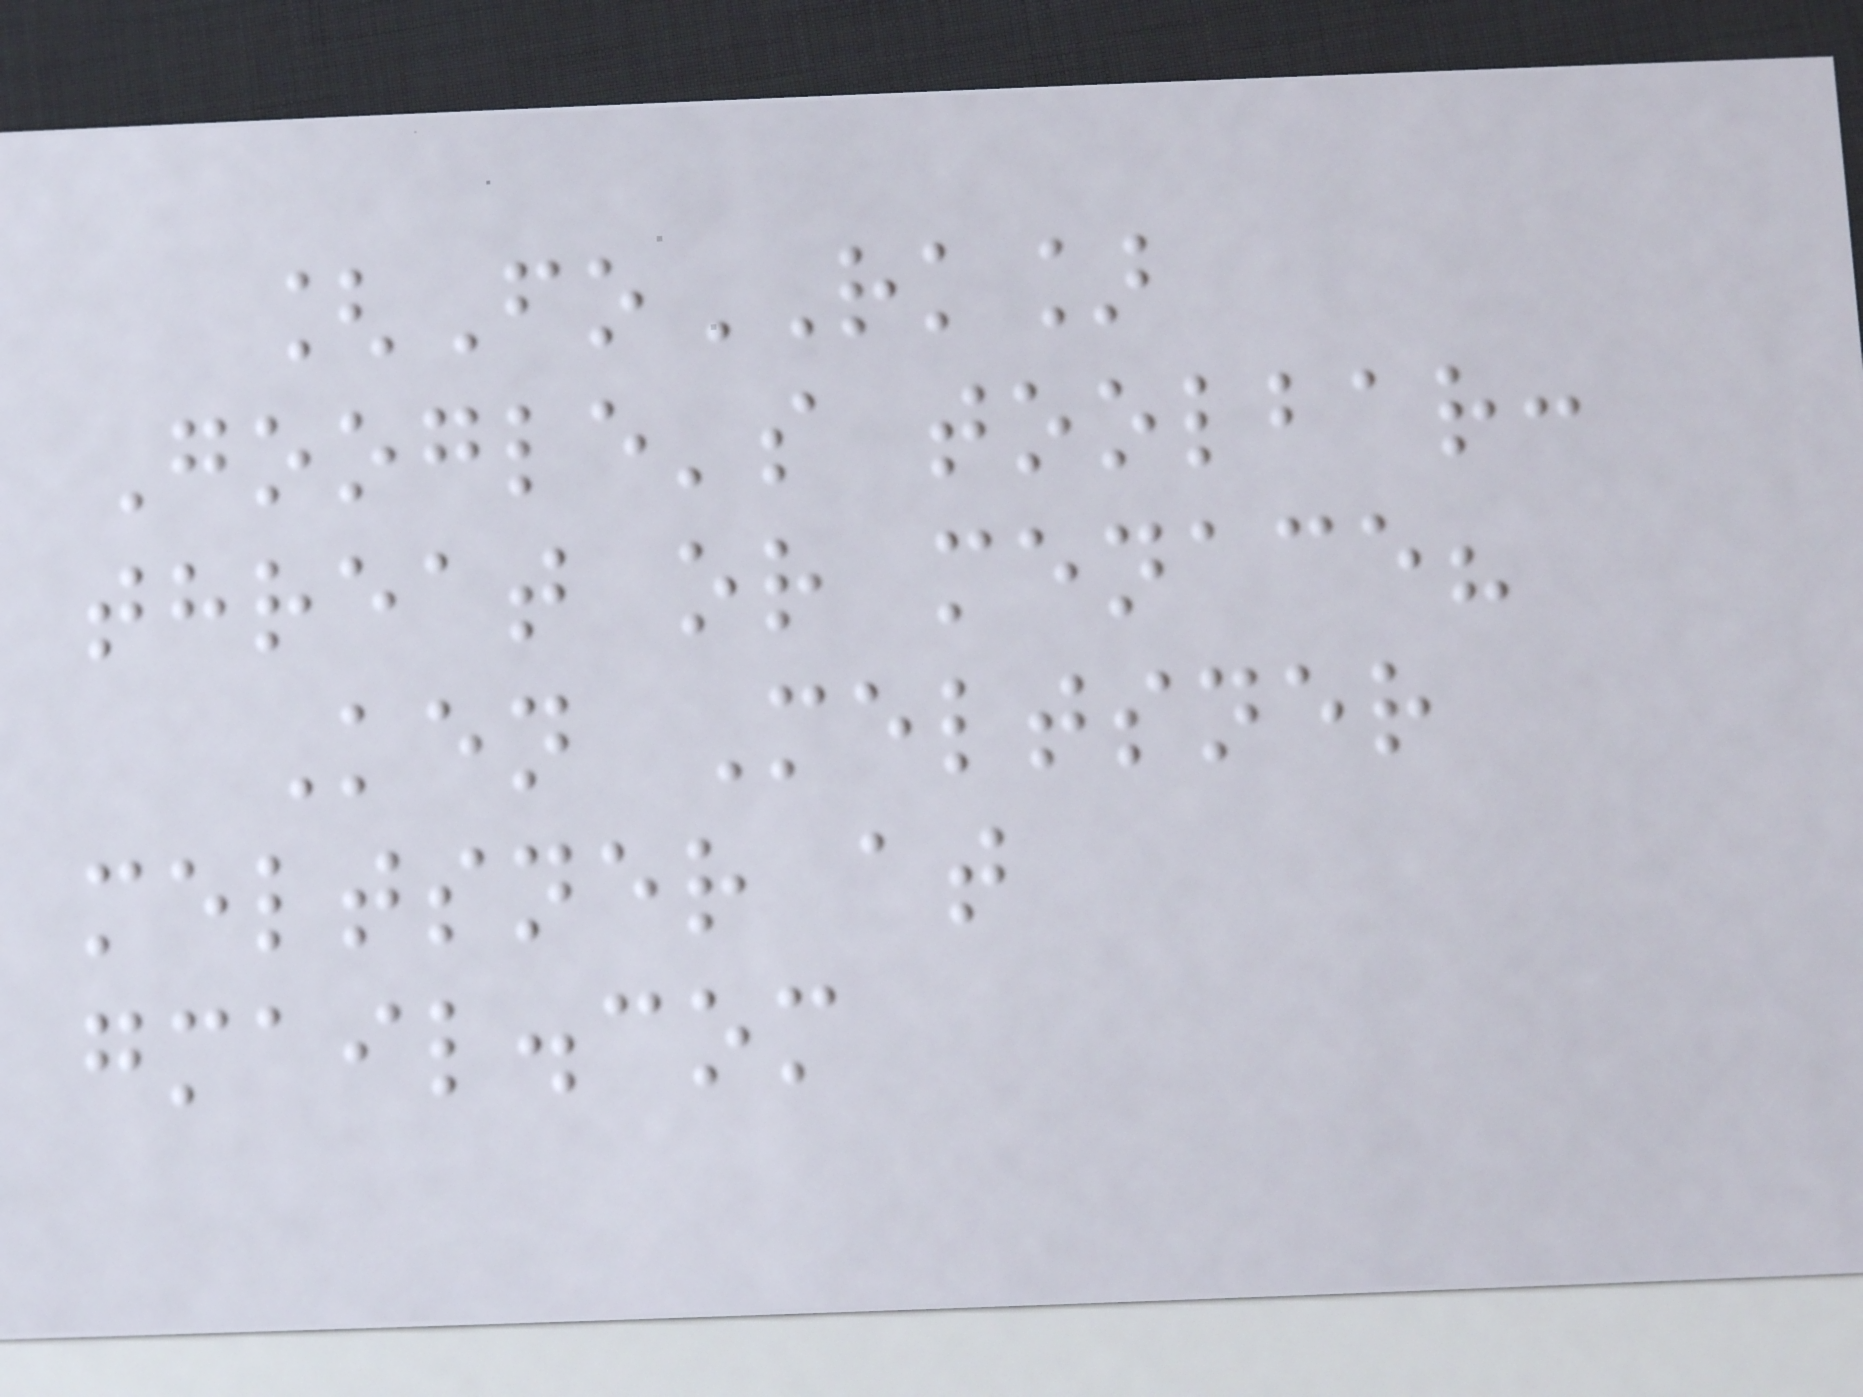[FoRK]
Google's toolbar:
threat or menace?
Ken Meltsner
meltsner at
gmail.com
